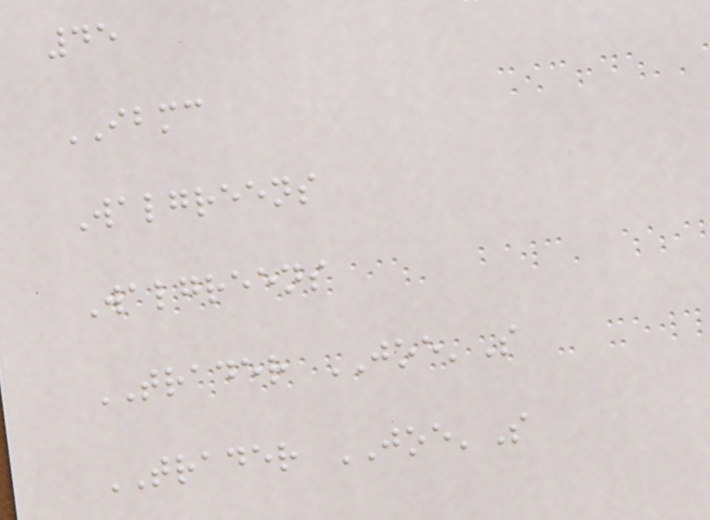45
IBMC
Walgreens
Walgreens
TRADER JOE'S
TRADER JOE'S
